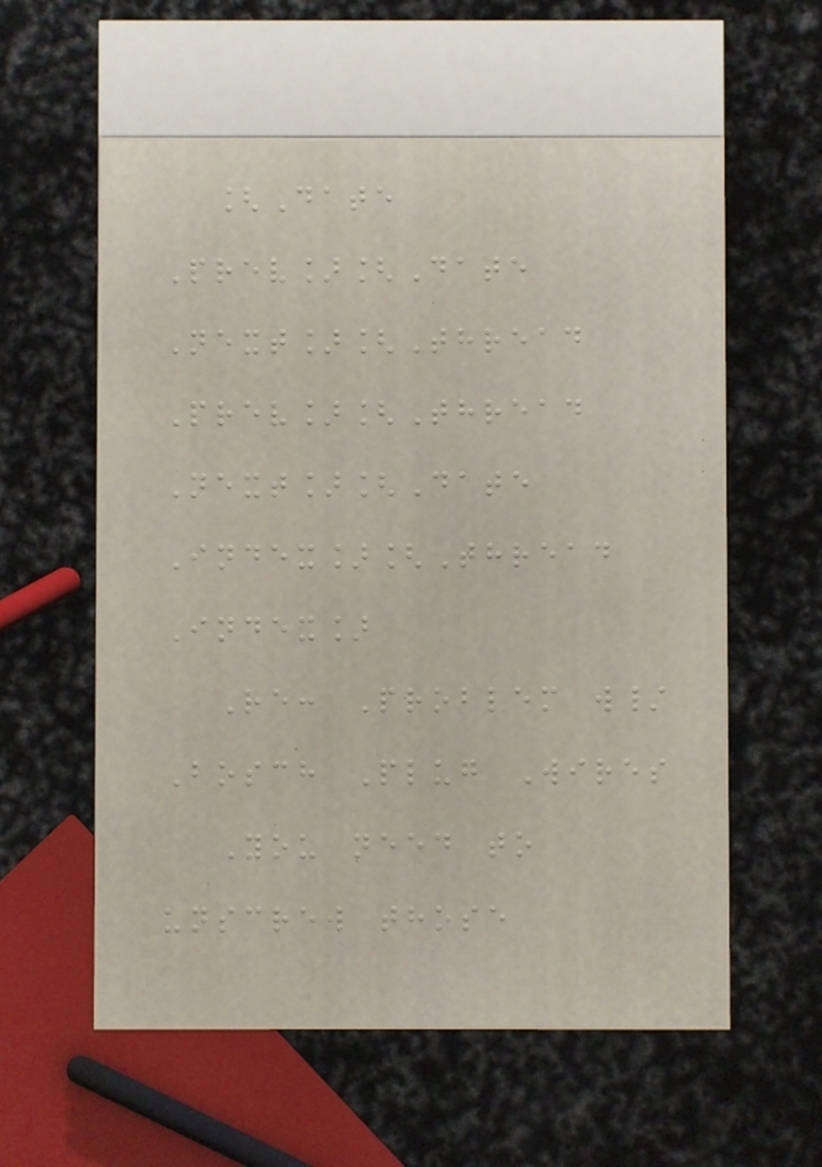[Date
Prev][Date
Next][Thread
Prev][Thread
Next][Date
Index][Thread
Index]
Re: Problem w/
Bosch Plug Wires
You need to
unscrew those
